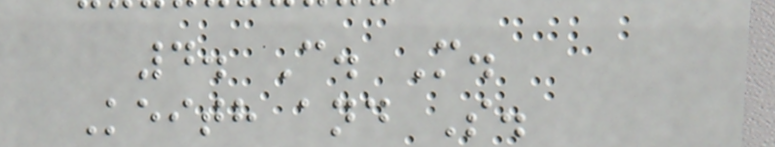4. C. M.
Keith and S.
